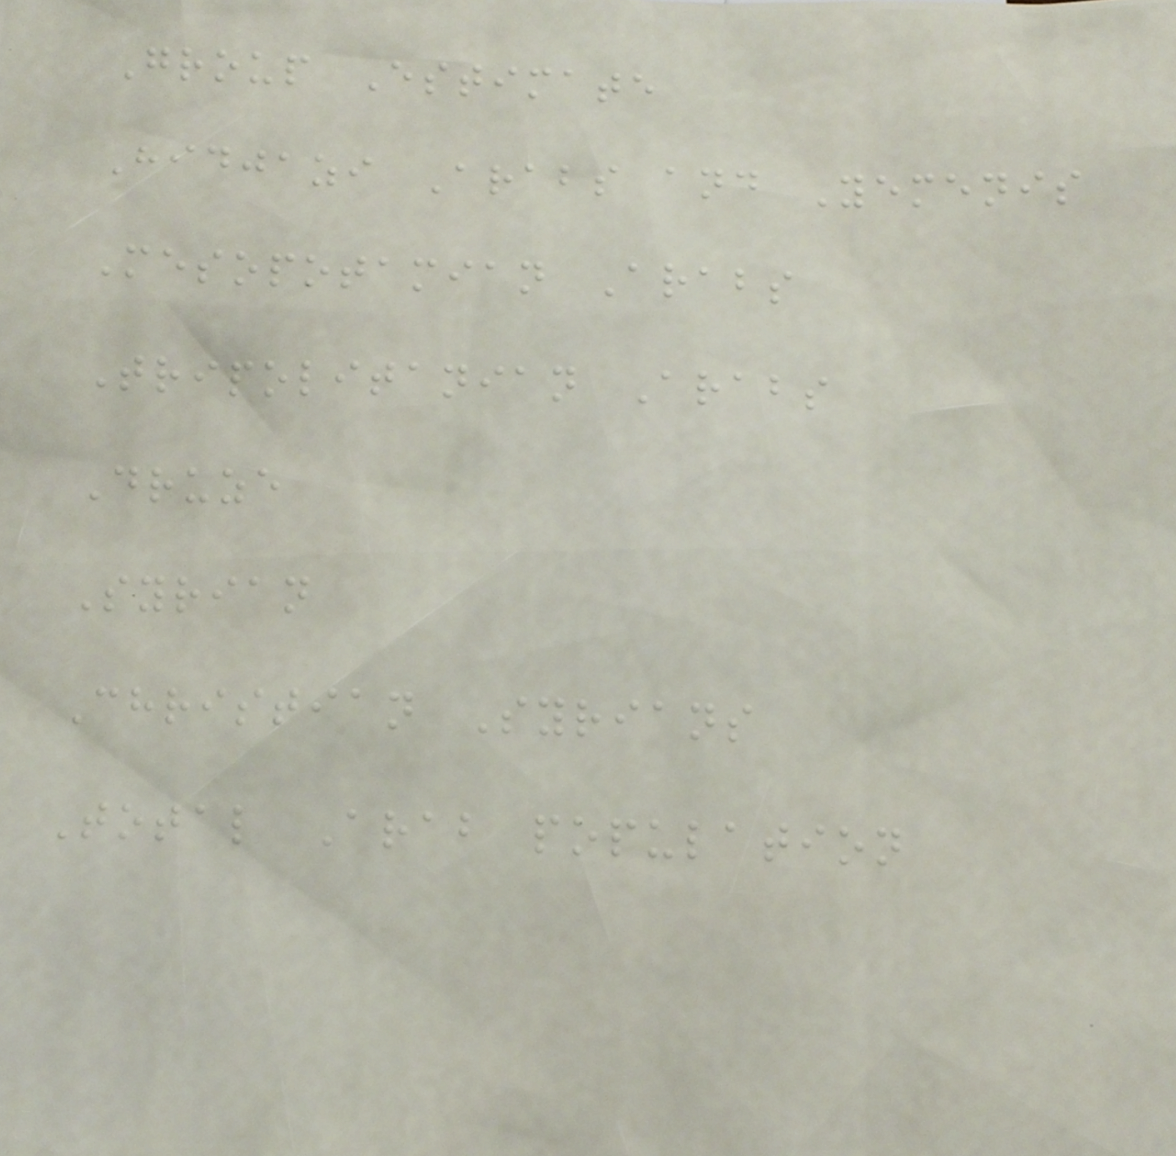Group Estimate
Hidjazi Arabs and Yemenis
Mesopotamian Arabs
Tripolitanian Arabs
Druze
Syrian
Christian Syrians
Total Arab population
